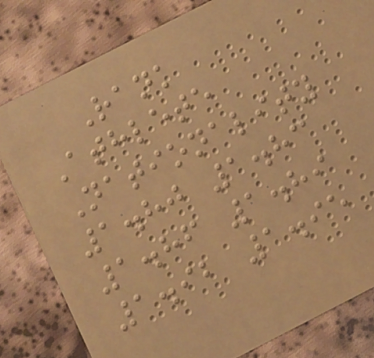Rank
Athlete
Nationality
1.80 1.83
1.86 1.89
1.92 1.95
